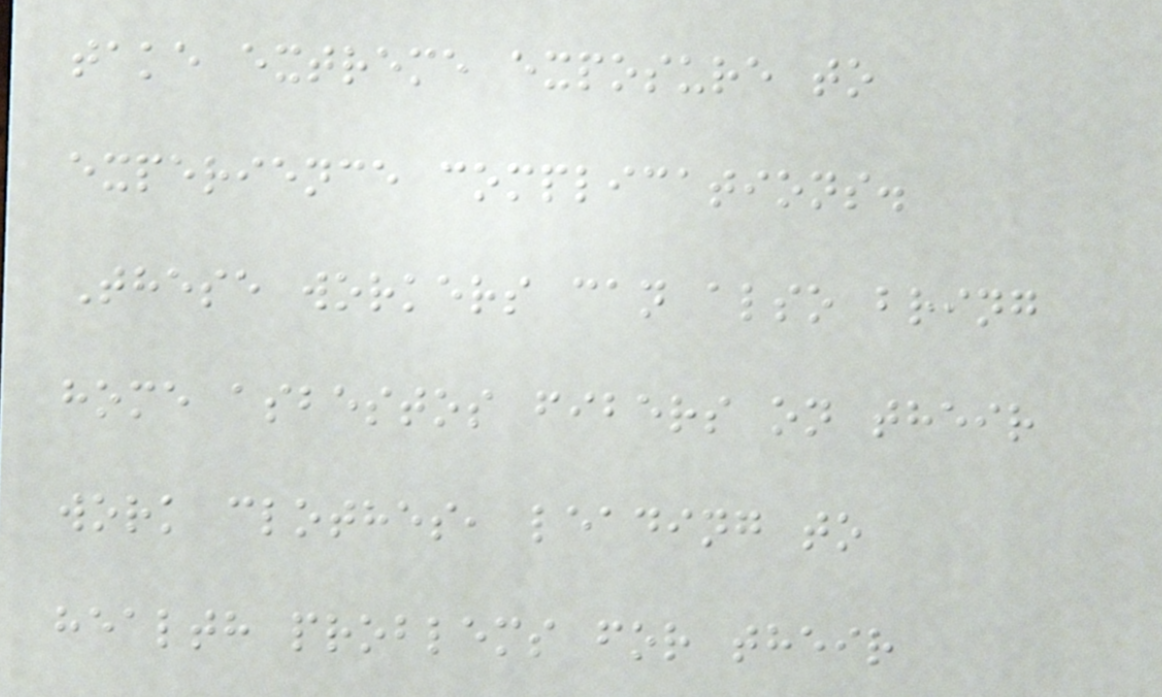take extreme exposure to
experience complications.
These workers can also bring
home asbestos fibers on their
work clothes, leading to
health problems for their
